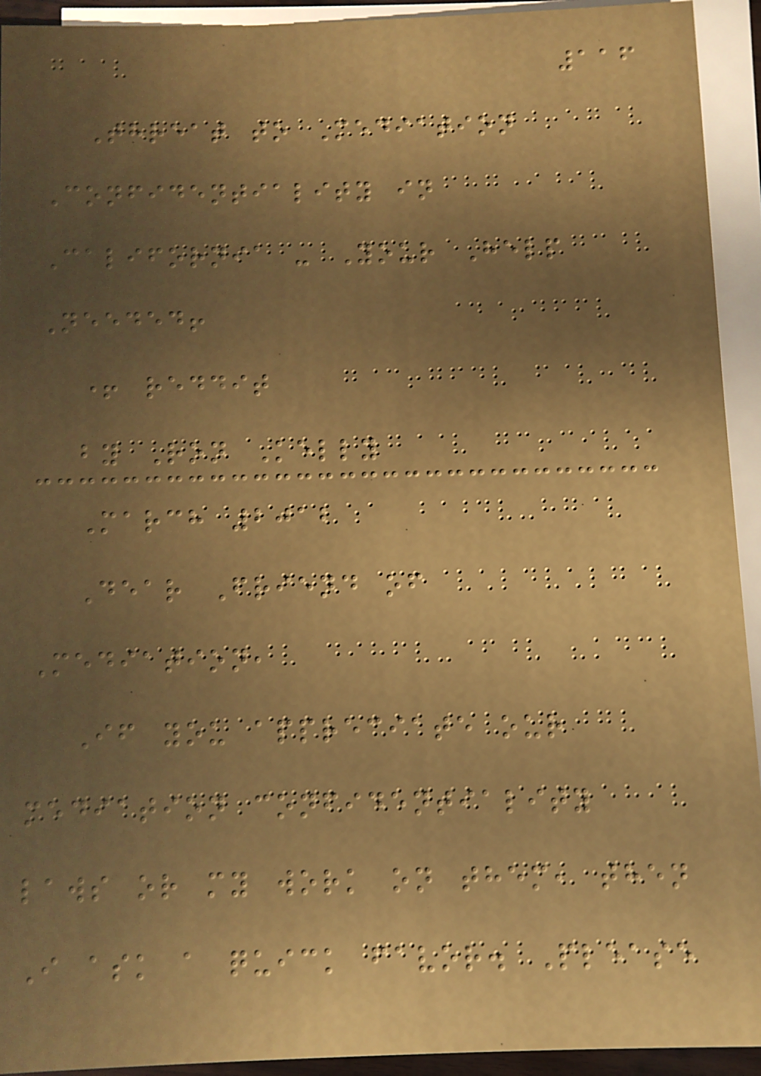116
Threat to Mediation
Confidentiality in
California - Your Help
Needed!
+ reddit
by Ron Kelly
March 2012
Dear Friend of
Mediation,
If you appreciate our
mediation confidentiality
laws or my work on them, then
I ask a quick favor. Please
